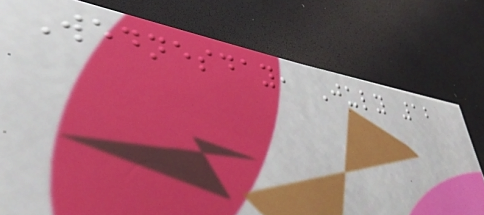Wednesday, July 12
